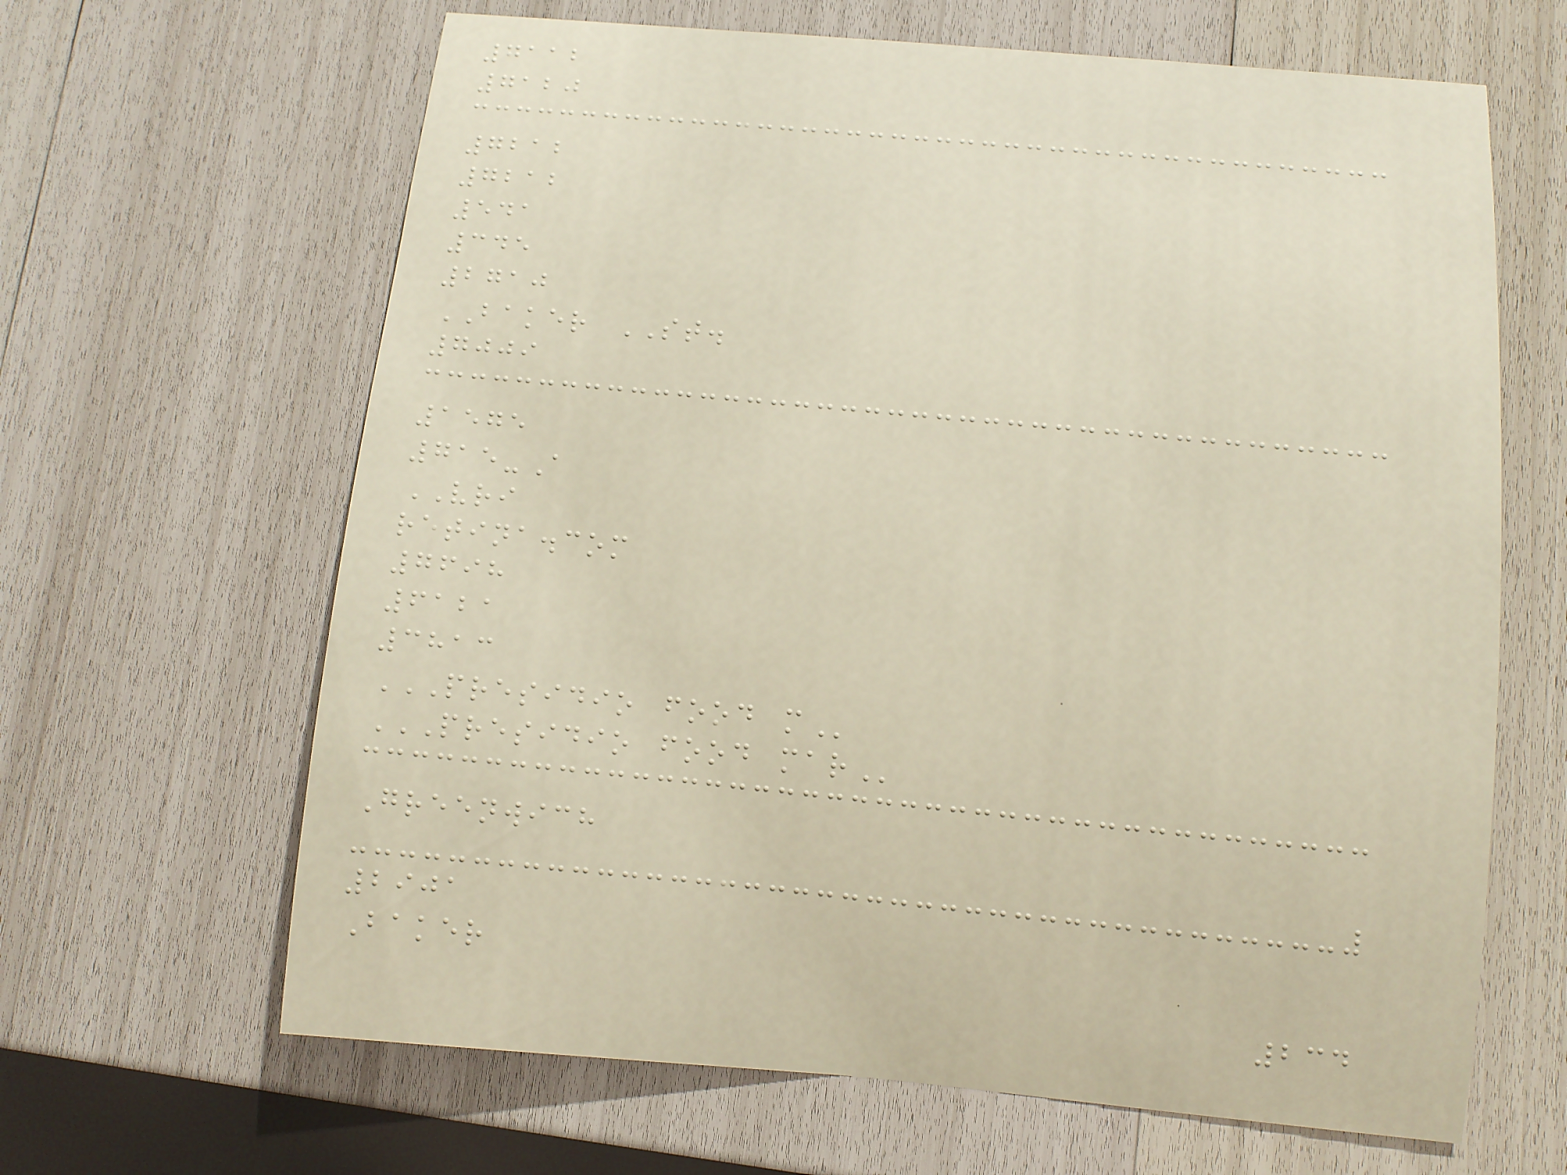7112
7120
7212
7212
541
345
2710
BAKER ST.
7009
1575
715-A
VRI
retina.com
7698
6121
3813
PRESIDIO FOOD M
PRESIDIO FOOD MAR
Greenwich
2901
Baker
234
